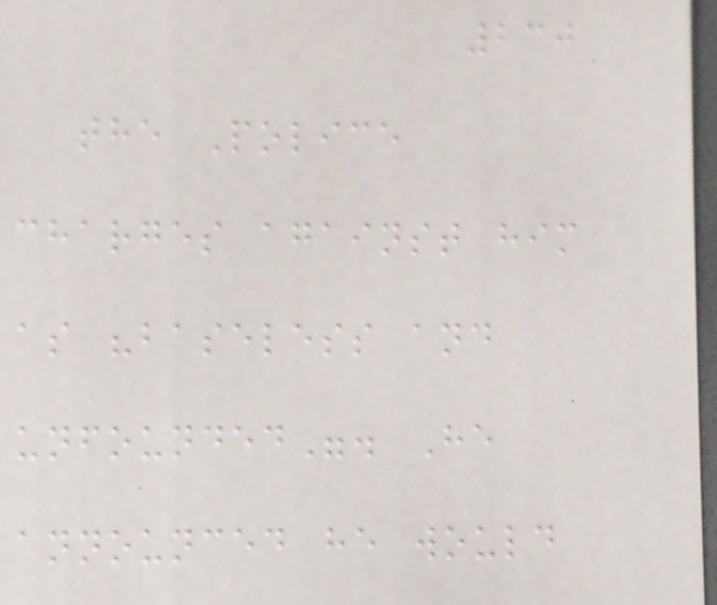230
the Police
charges against him
as "baseless and
unfounded". He
announced he would
